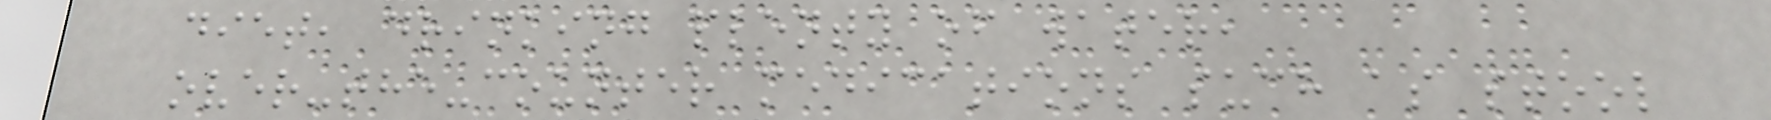diet, drinking plenty of water,
over-the-counter medications such as stool
